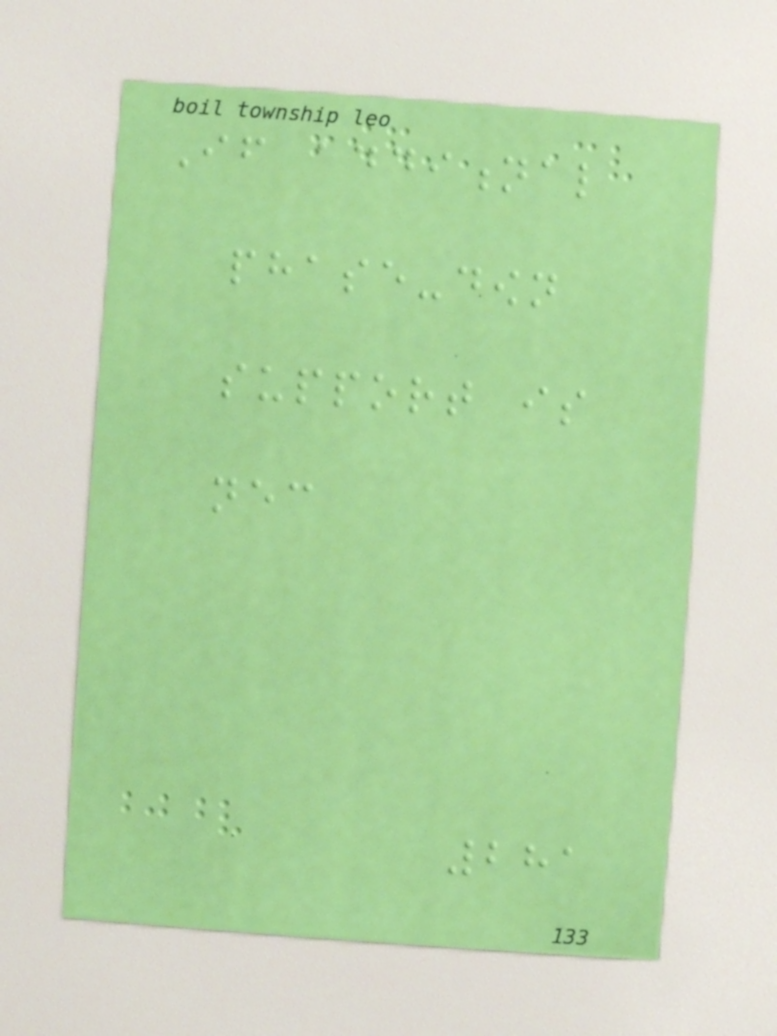If additional
phase-down
support is
necessary
281
